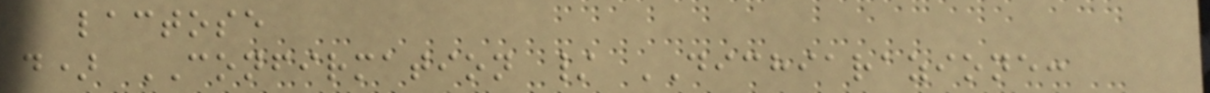lactose
d) CONFIRMATION / DICHIARAZIONE:
